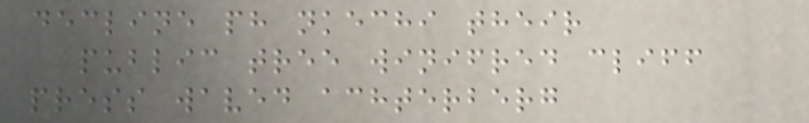decline ph nkechi their
public tree winifred cliff
press waved achterberg
